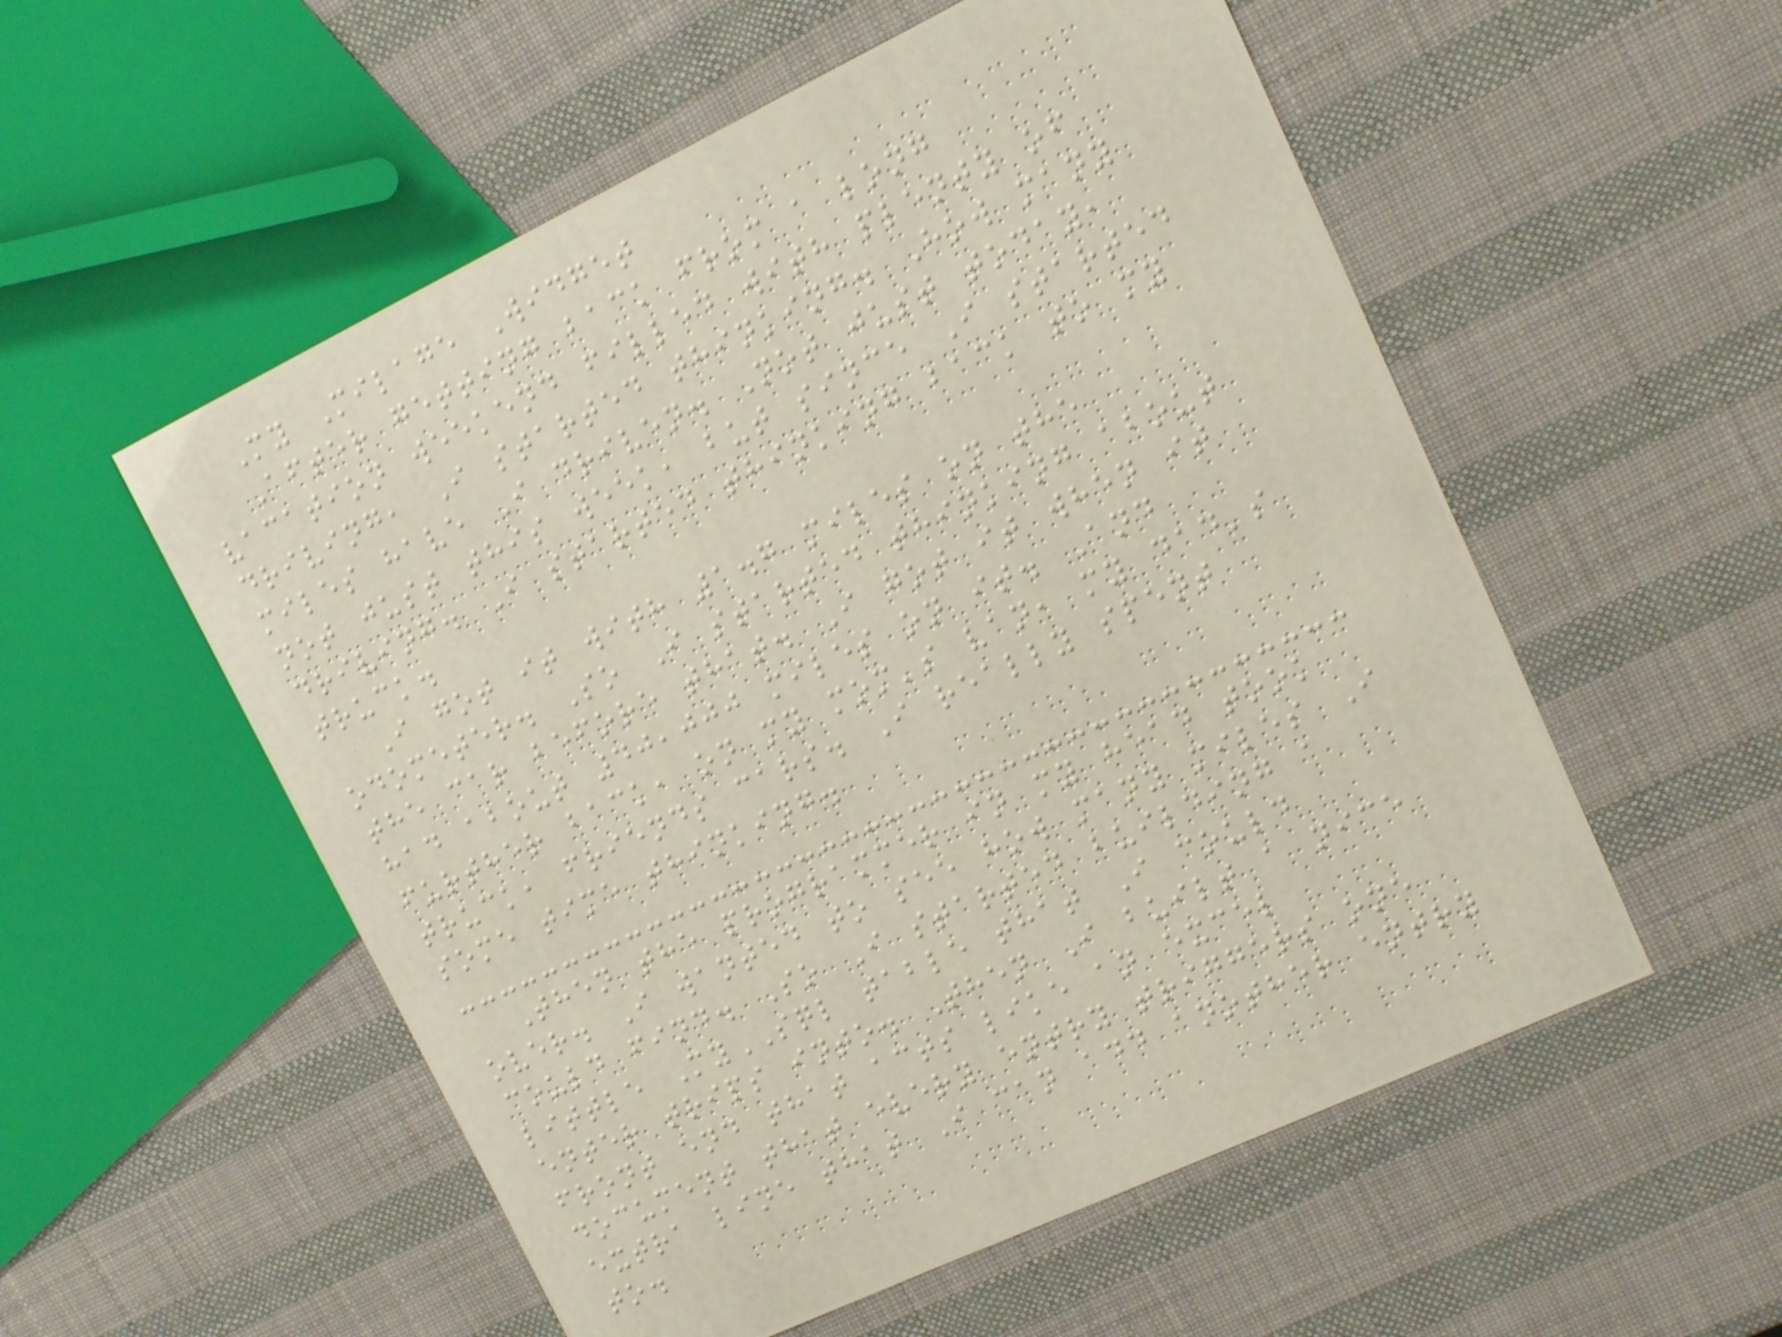My Milage Widget
After getting back from a long
vacation weekend filled with plenty of
driving, I started thinking. How many
miles have I driven. Not just today,
not just this week, but since I started
driving. I started thinking back to my
truck.
I got it with 1.7 miles on the
odometer. So I started thinking about
the car before that. I got it when it
had about 40,000 miles on it. And
further back, on my mom's van, my dad's
truck, friends cars. I really spent
some time thinking.
Then the programmer in my head took
over. I wanted to see how many miles I
could find. So I started building a
little MySQL table that I could
enter trips into. Then I built a nice
front end that acts like an excel
document that every entry triggers one
extra line that I can add another entry
to.
